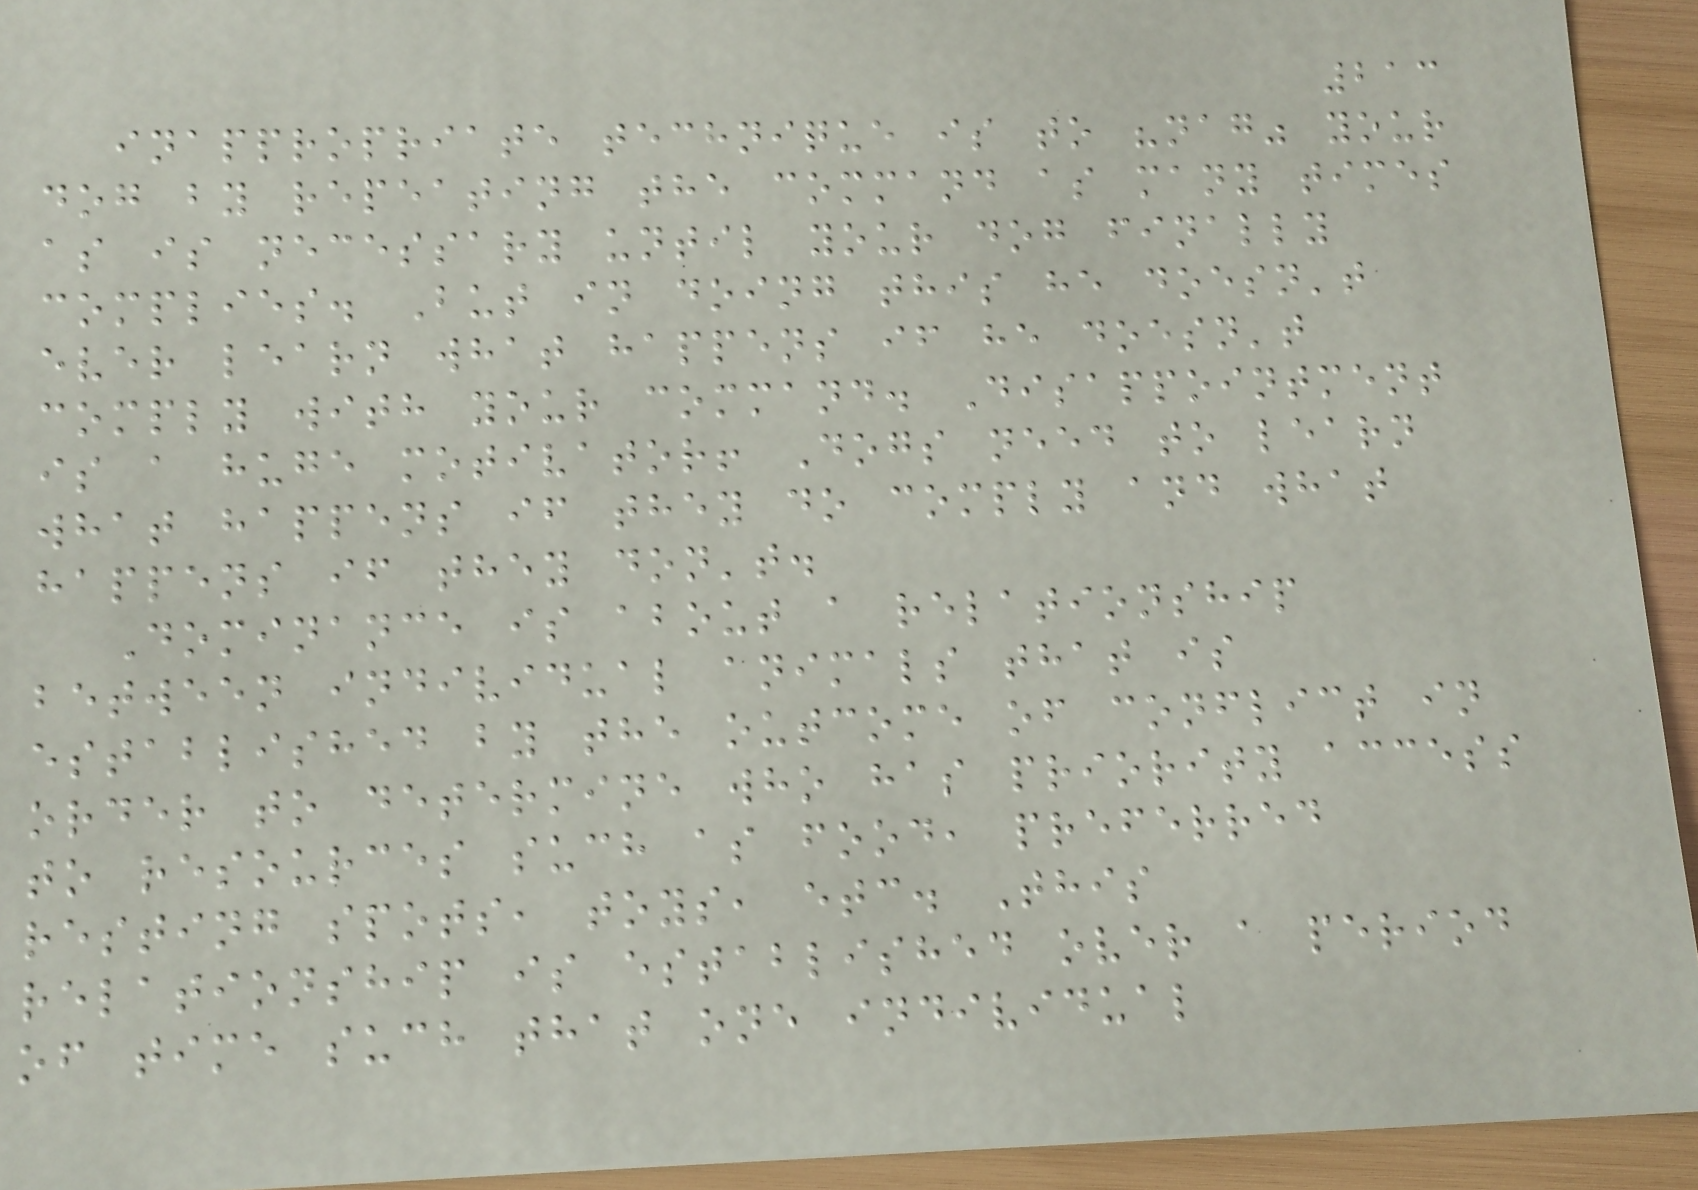213
inappropriate technique is to "nag" your
dog by repeating the command as many times
as is necessary until your dog finally
complies. But in doing this he doesn't
ever learn what happens if he doesn't
comply with your command. Disappointment
is a huge motivator! Dogs need to learn
what happens if they do comply and what
happens if they don't.
Dominance is about a relationship
between individual animals that is
established by the outcome of conflict in
order to determine who has priority access
to resources such as food, preferred
resting spots, toys, etc. This
relationship is established over a period
of time such that one individual
